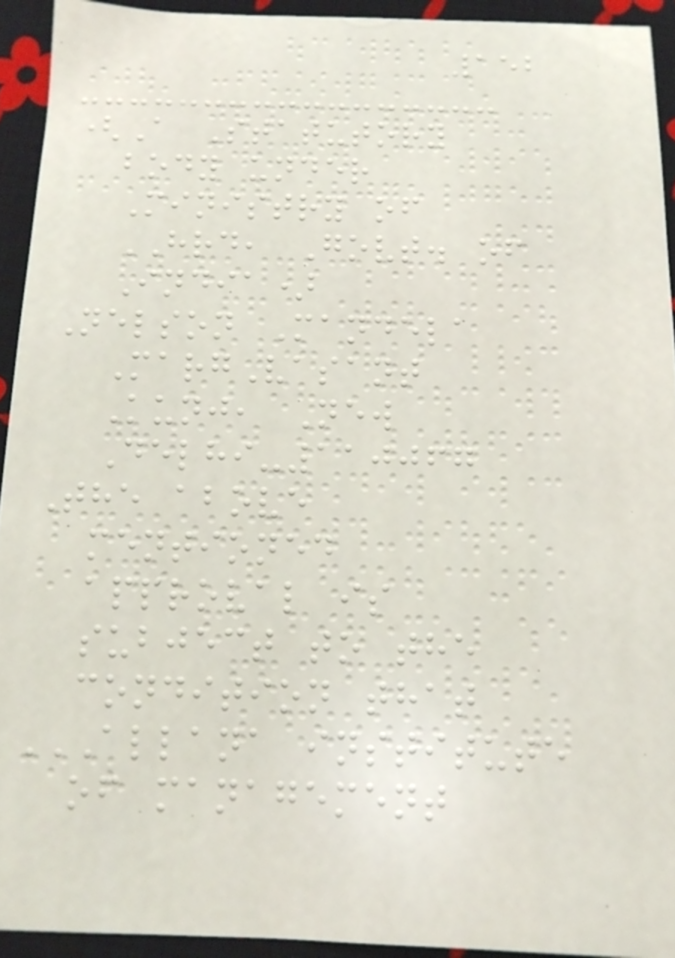152
(A Statutory
body under
Ministry of
HRD, Govt. of
India)
Nelson Mandela
MargVasant
Kunj, New
Delhi-110067
The above
mentioned
approval is
subject to the
condition that
ALLANA INSTITUTE
OF MANAGEMENT
